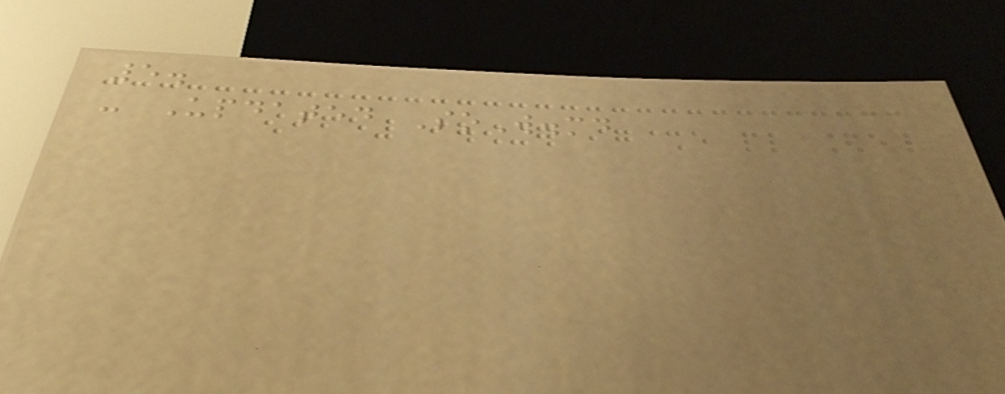5.
- Updated SoW.md
